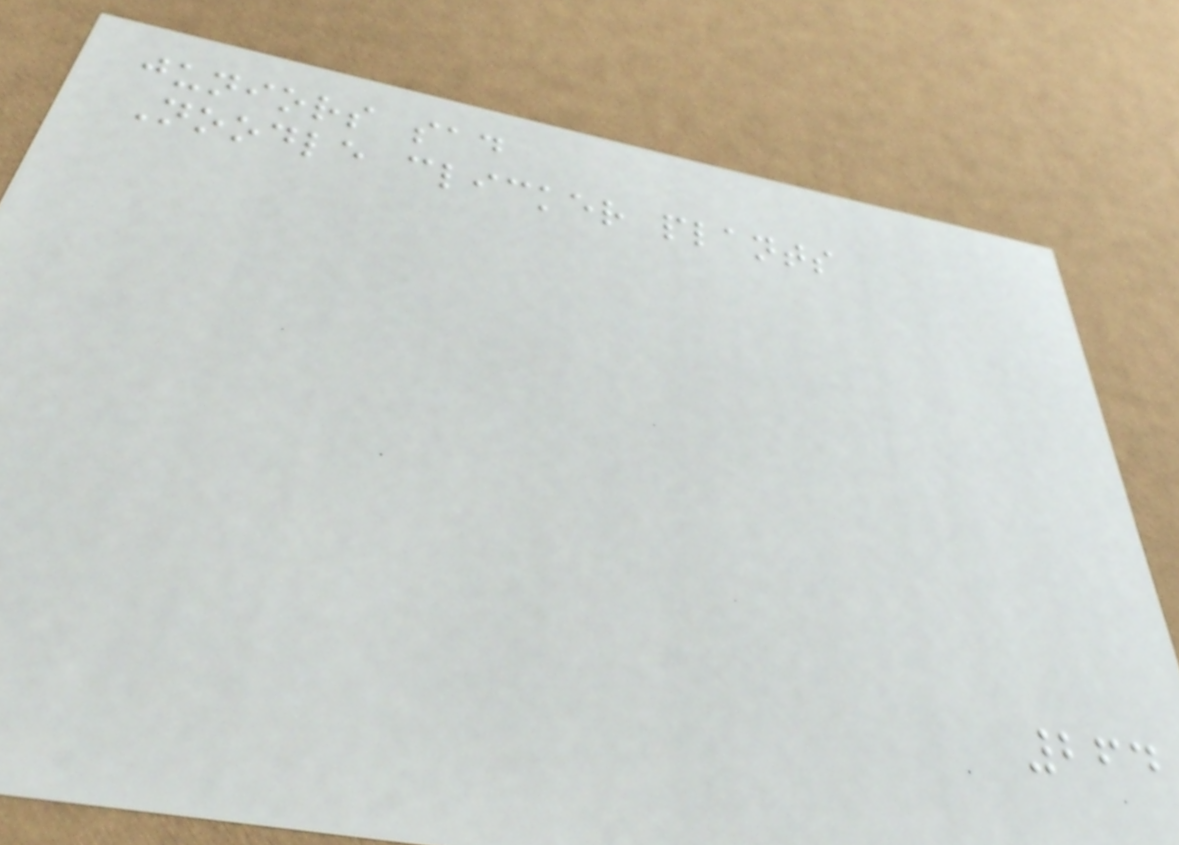juniors sad
Noodle clicker plants
264
